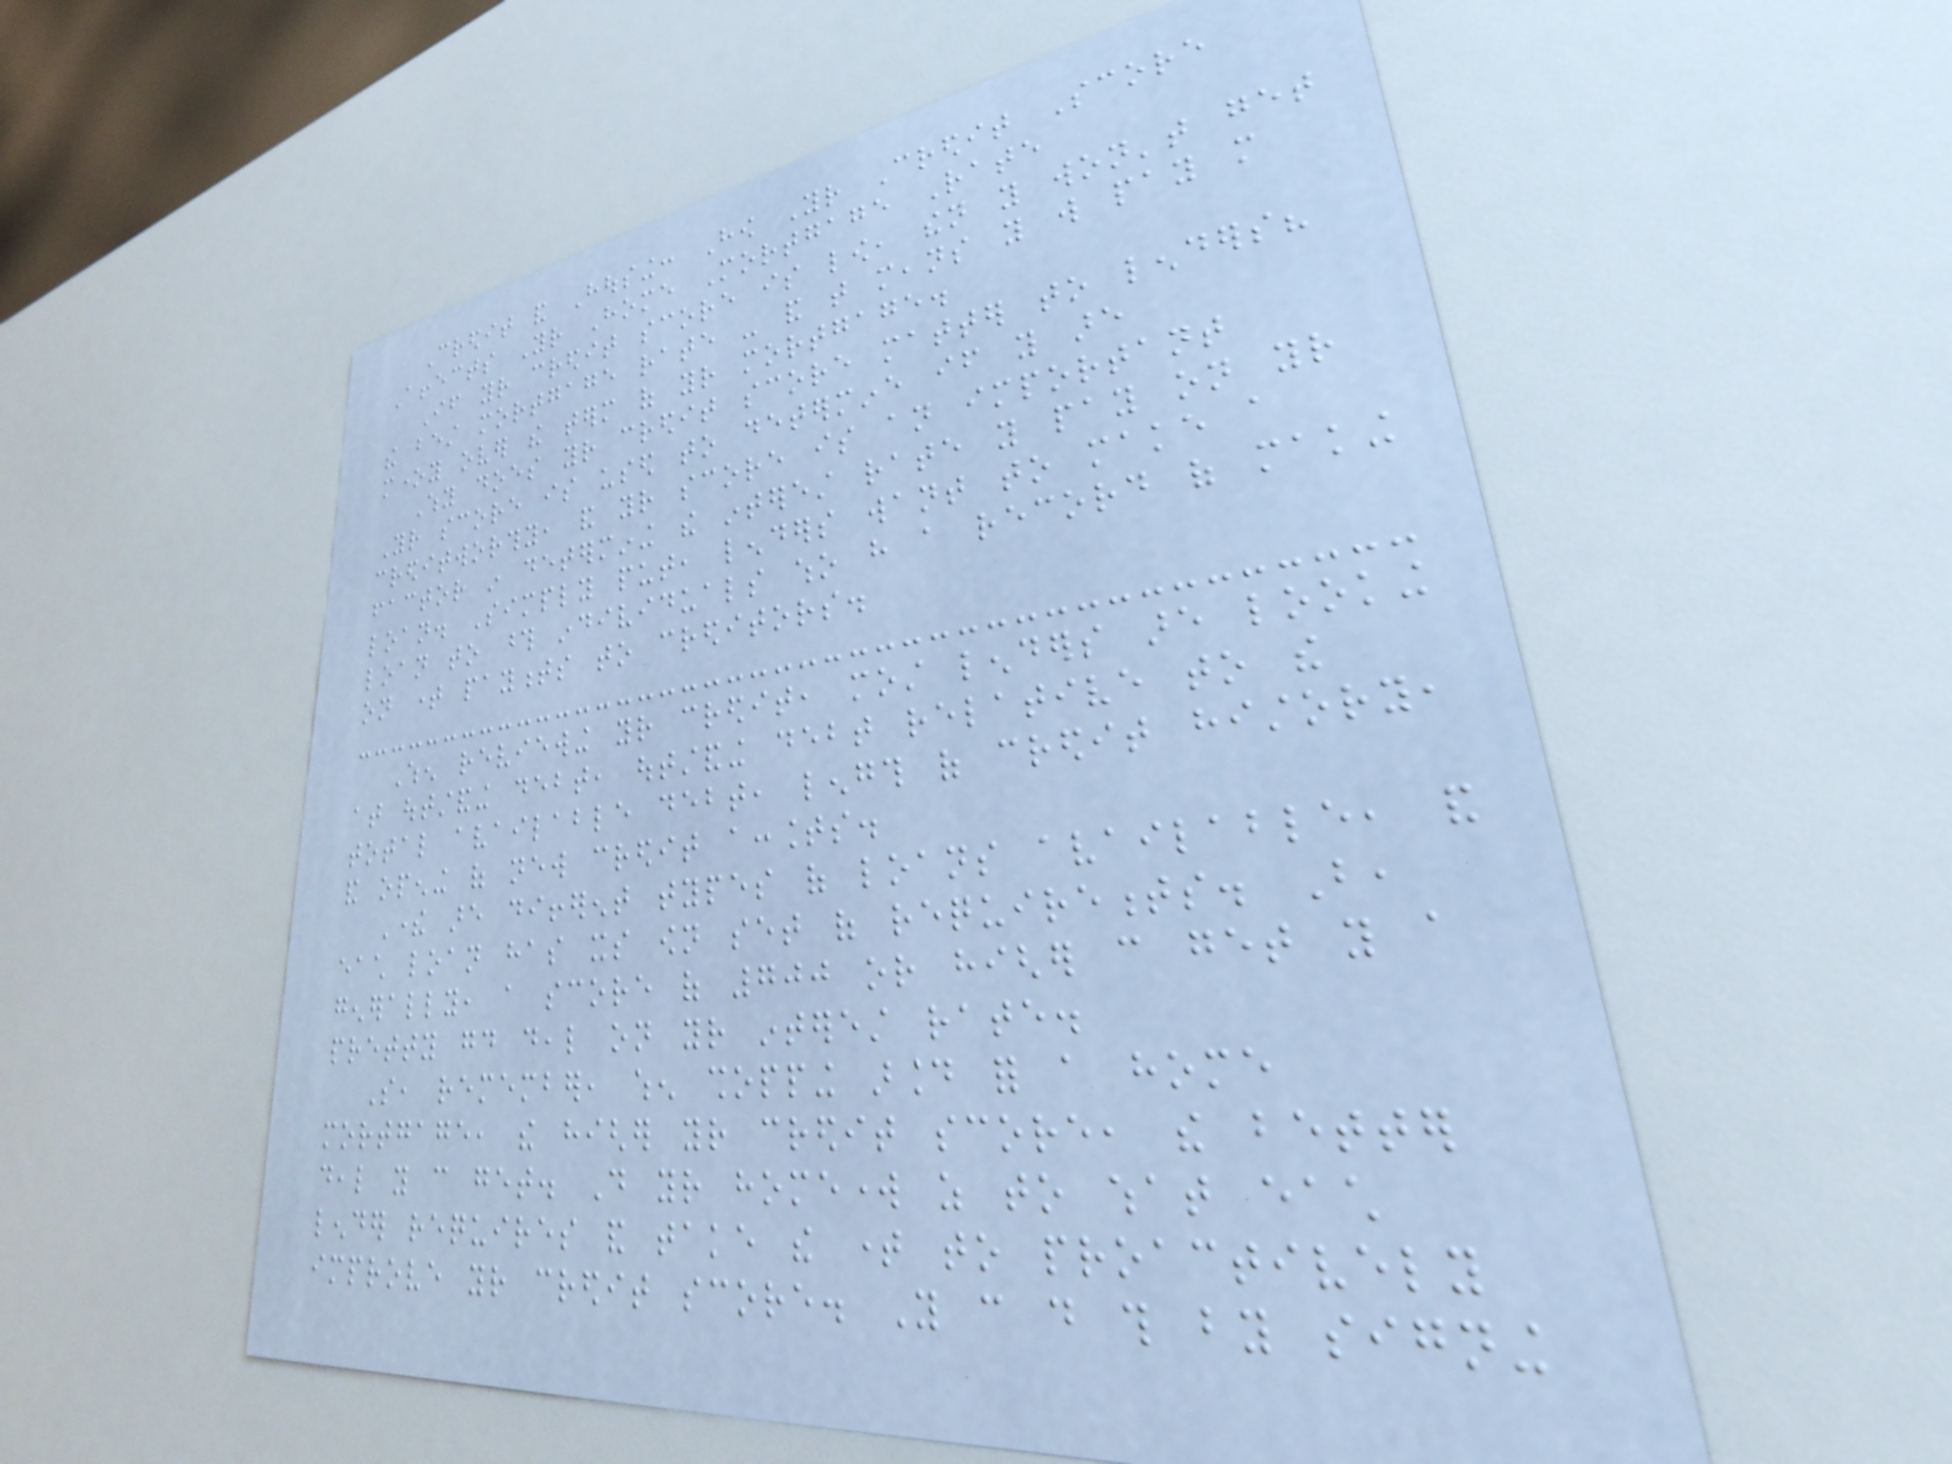Credit and Housing: How Your Credit Score
Affects Your Home Mortgage Rate
If your credit score is low, then you won't get
the best mortgage rate - and that means you will pay more
money over the term of your mortgage.
Why does your credit score matter to lenders?
Your score is used to determine if you are
creditworthy, and your score is an important
factor in determining the interest rate you pay on your
loan. Simply put, lenders want to make a
loan to those individuals who have a record of making
on time payments to creditors.
When reviewing your credit, most lenders are looking
at outstanding debt, outstanding debt relative to the
total available debt, length of credit history,
and opening of new credit accounts.
There are different types of loans available, and
each loan has its own set of requirements. But,
generally, a score of 700 or higher can get you a
pretty good deal on your interest rate.
So, remember, when shopping around for a home
mortgage, the higher your credit score, the better
deal you can get. Do your homework as to what each
lender requires and take the time to proactively
improve your credit score. You can do this by signing
